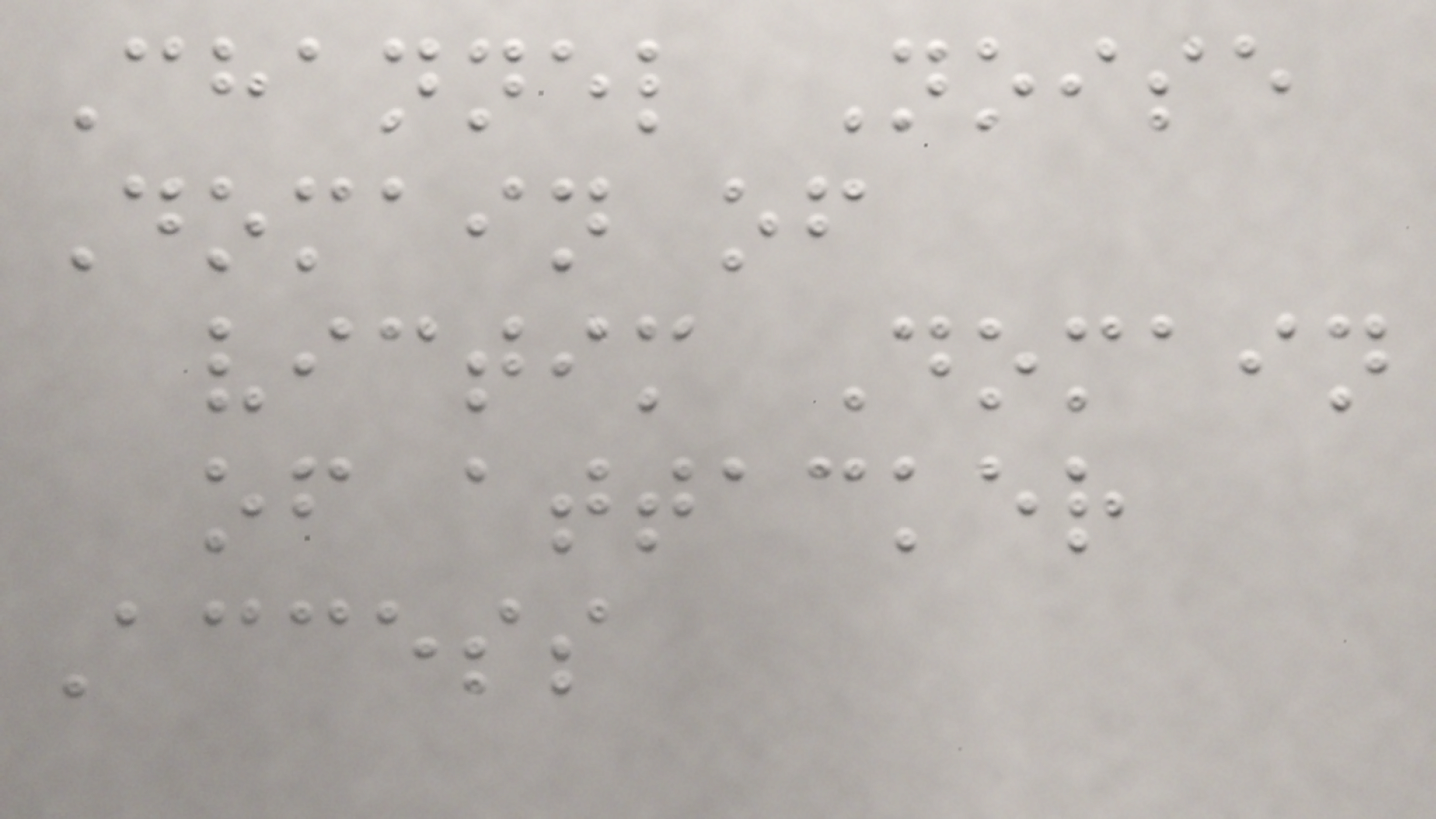Channel Noise
Domain of
victim Domain
of attacker
Access
